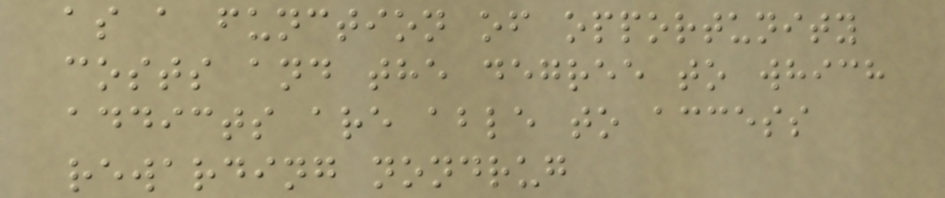as a function of opportunity
costs and the degree to which
addicts are able to access
rewarding nondrug
